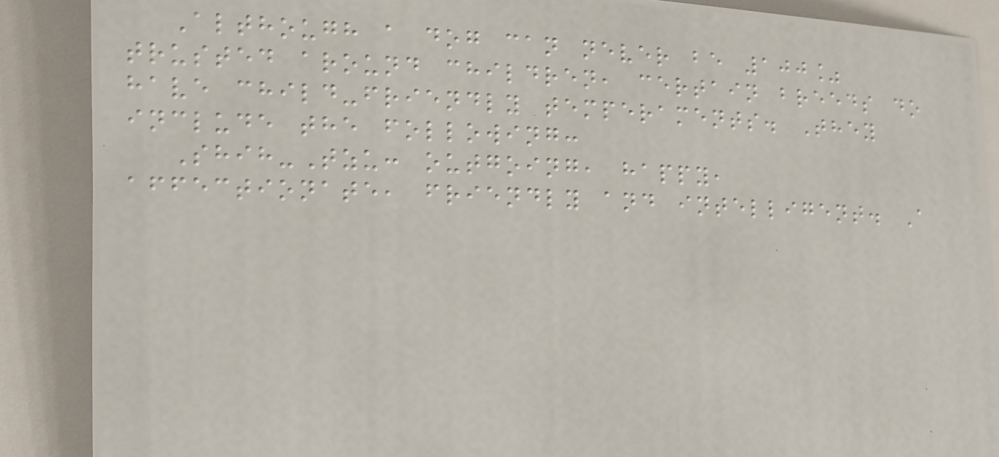Although a dog can never be 100%
trusted around children, certain breeds do
have child-friendly temperaments. They
include the following:
Shih-Tzu: outgoing, happy,
affectionate, friendly and intelligent. A
